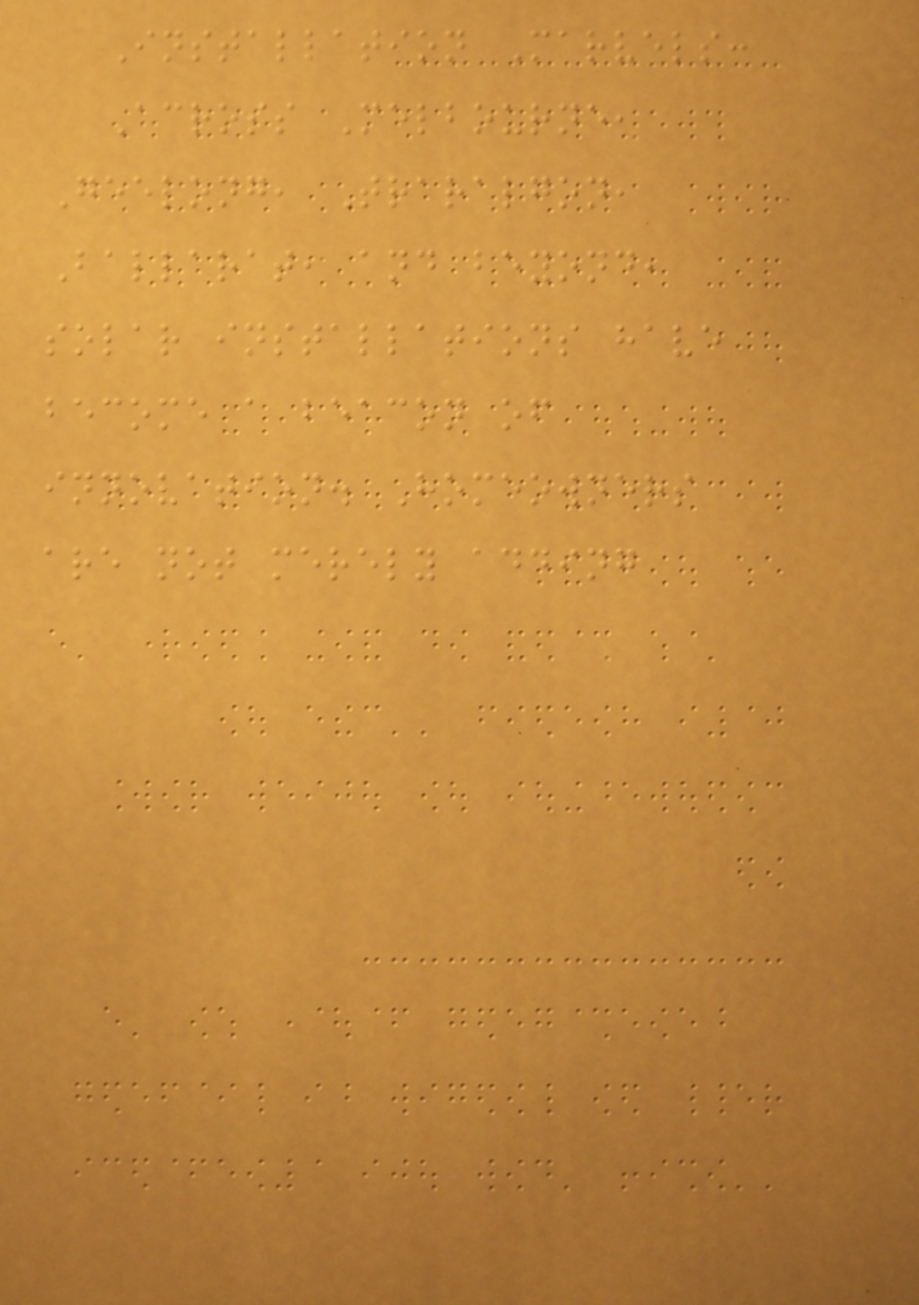Installation Marvels:
Across Melbourne,
Geelong, Traralgon,
Ballarat, and beyond,
solar installations have
become a beacon of
innovation. Homeowners
are not merely adding
